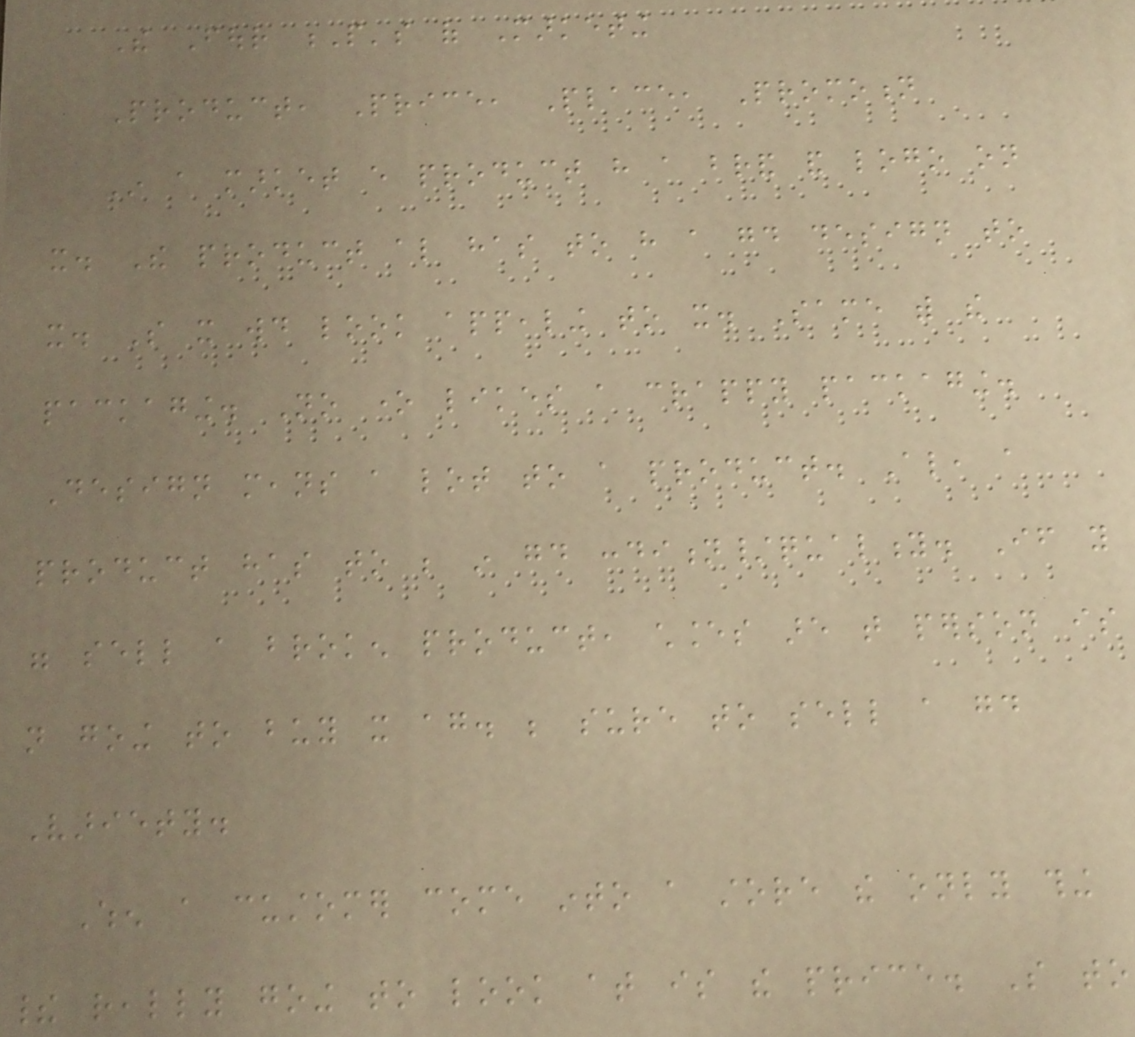The Four P's of Marketing
Product, Price, Place, Promotion
In a market every product have a brand and logo on
it. The product also has to have a good design to
it. So it would look appealing to it. Same with the
packaging. No one likes a crappy packaging.
Design means a lot to a product. Also, a
product has to be in good condition/quality. If you
were sell a broken product, chances are that person is
not going to buy it again. be sure to sell a good
Variety.
When a customer come into a store the only thing
their really going to look at is the price. So to
